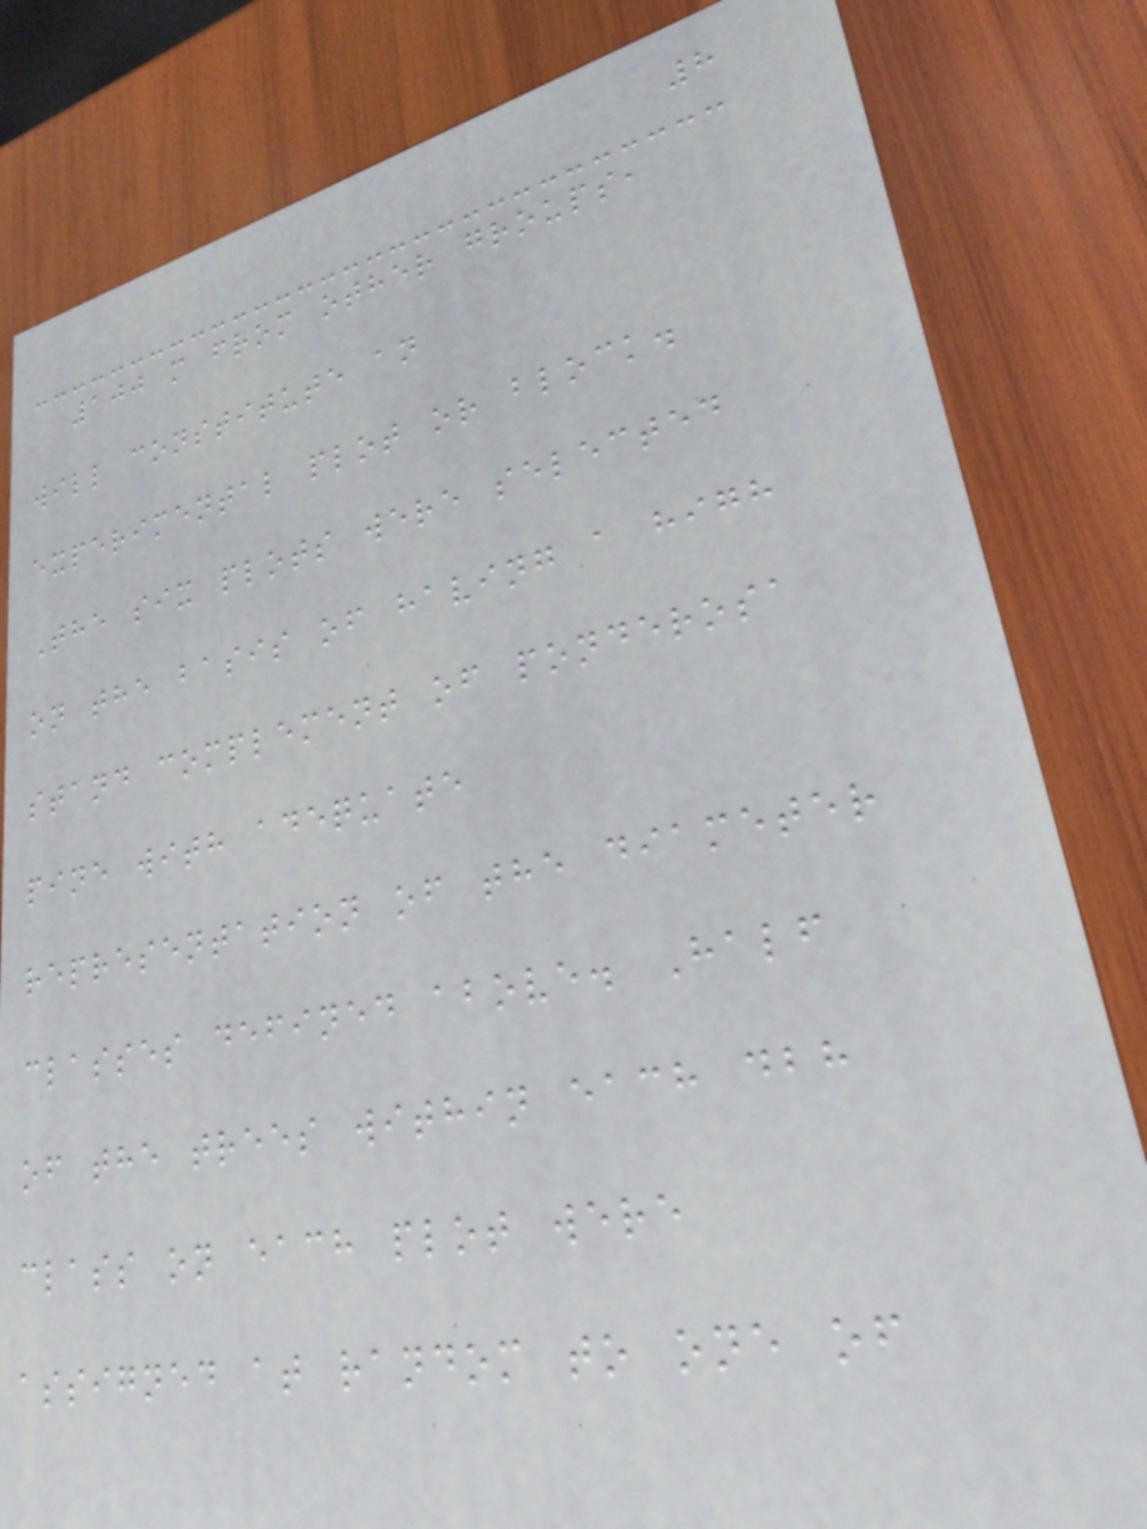8
100 m from other groups,
will constitute an
experimental plot or block.
The six plots were selected
on the basis of having a high
stand complement of ponderosa
pine with adequate
representation of the diameter
classes defined above. Half
of the trees within each dbh
class on each plot were
assigned at random to one of
